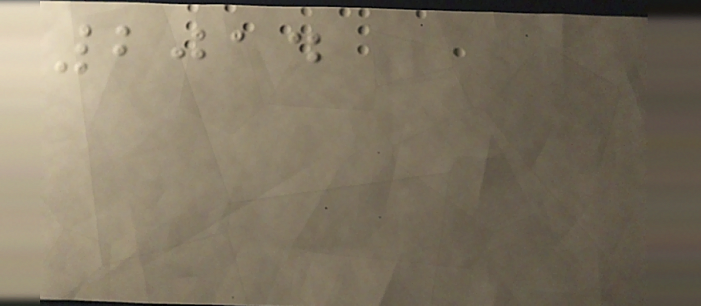2014
